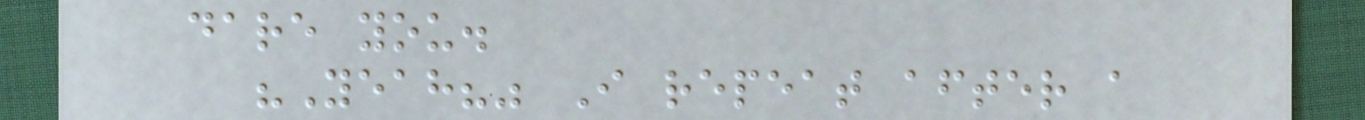dare you.
"Yeah?" I repeat after a
